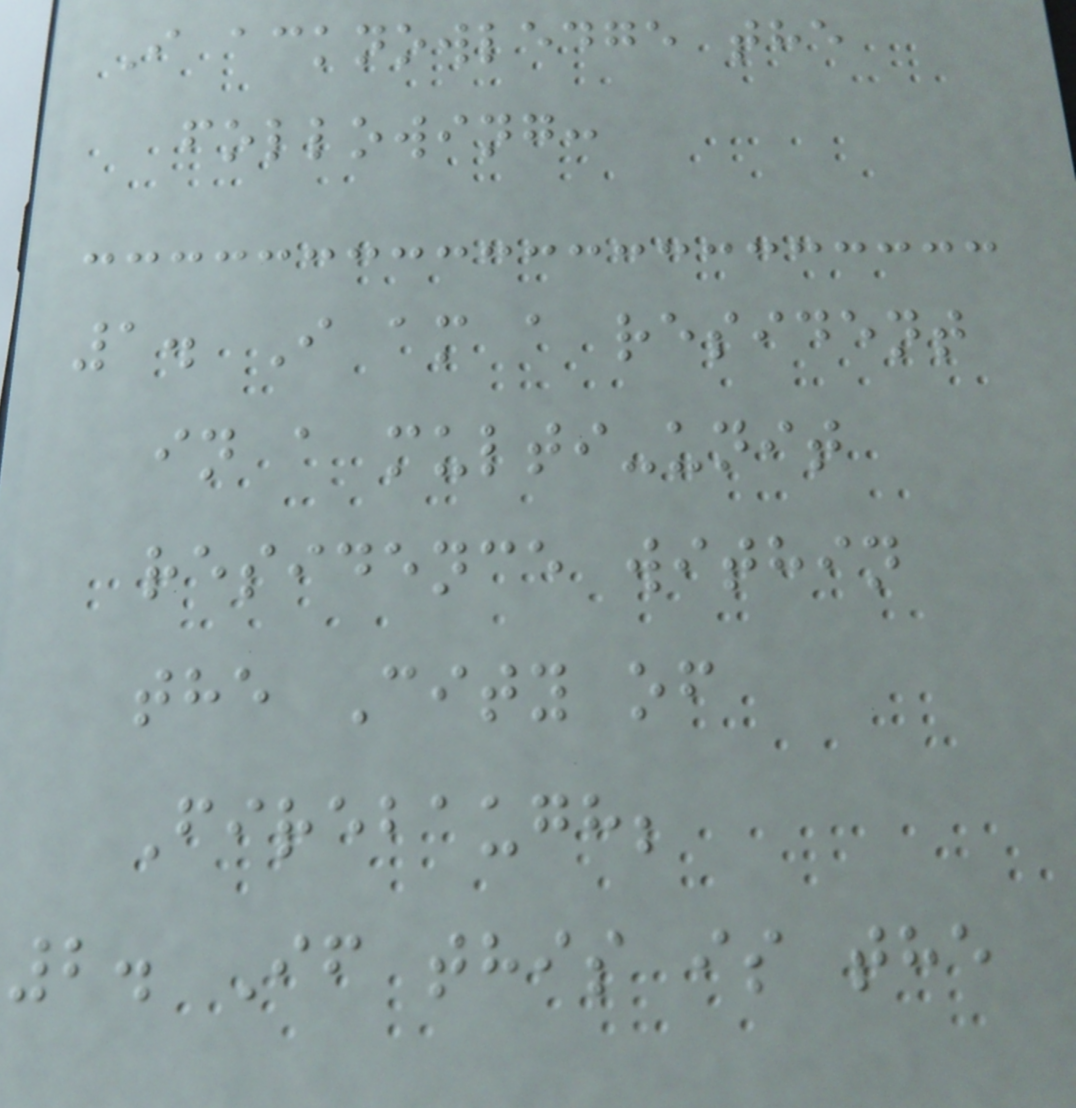I acknowledge the
following:
1. I am a resident
in a multi-unit
residence within
the City of
Firebaugh;
2. If this is the
